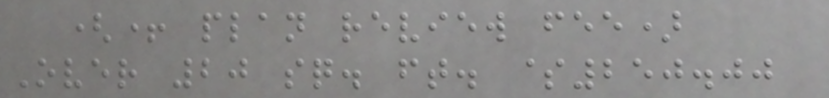(+ plan review fee)
Over 20 sq. ft. $250.00
